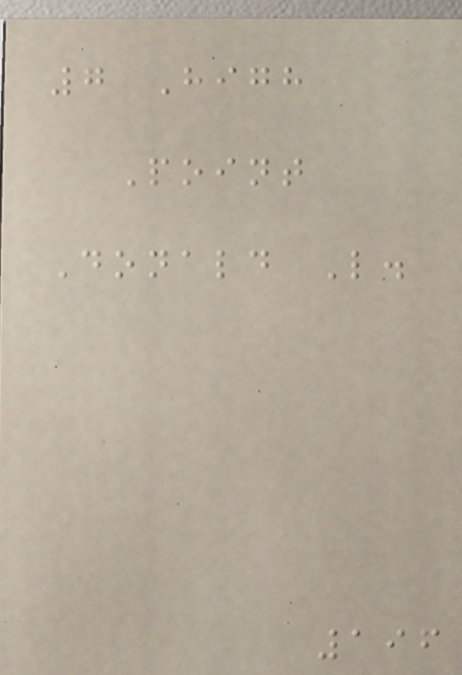7 High
Point
Donald L.
196
